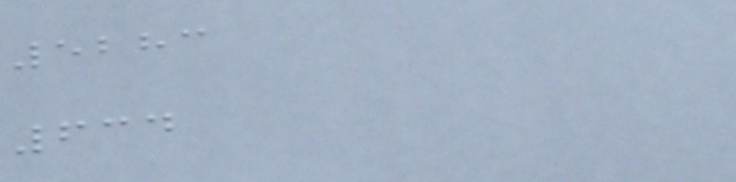5283
634
